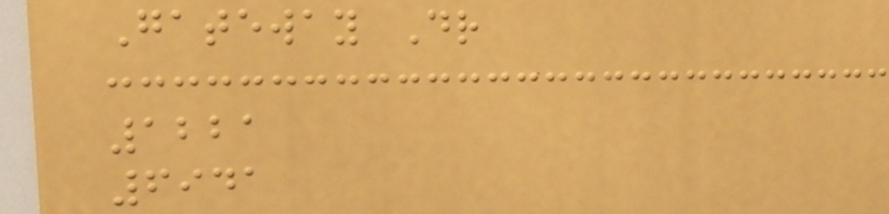Gateway Dr
1221
6941
